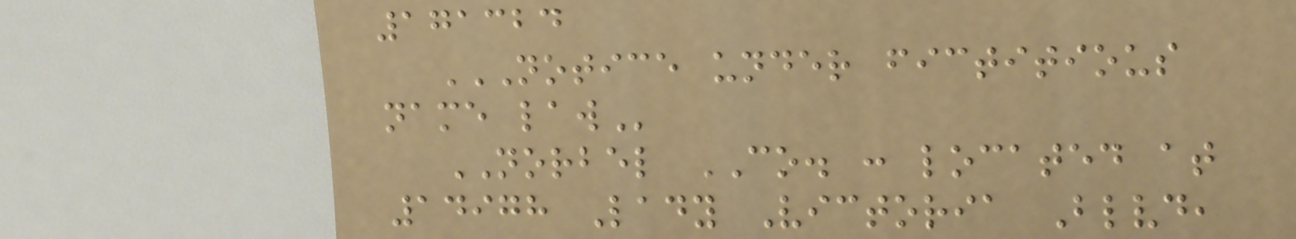171324
NOTICE UNDER FICTITIOUS
NAME LAW
NORBEL CO. : located at
14978 Lady Victoria Blvd,
